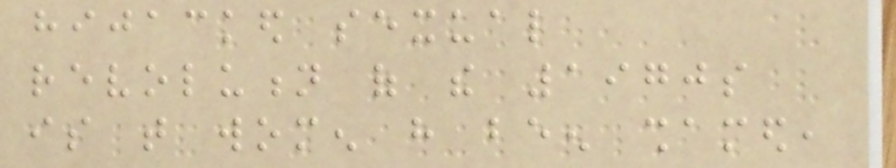hijacked sexual
revolution of the 1970s
is that women have been shamed,
